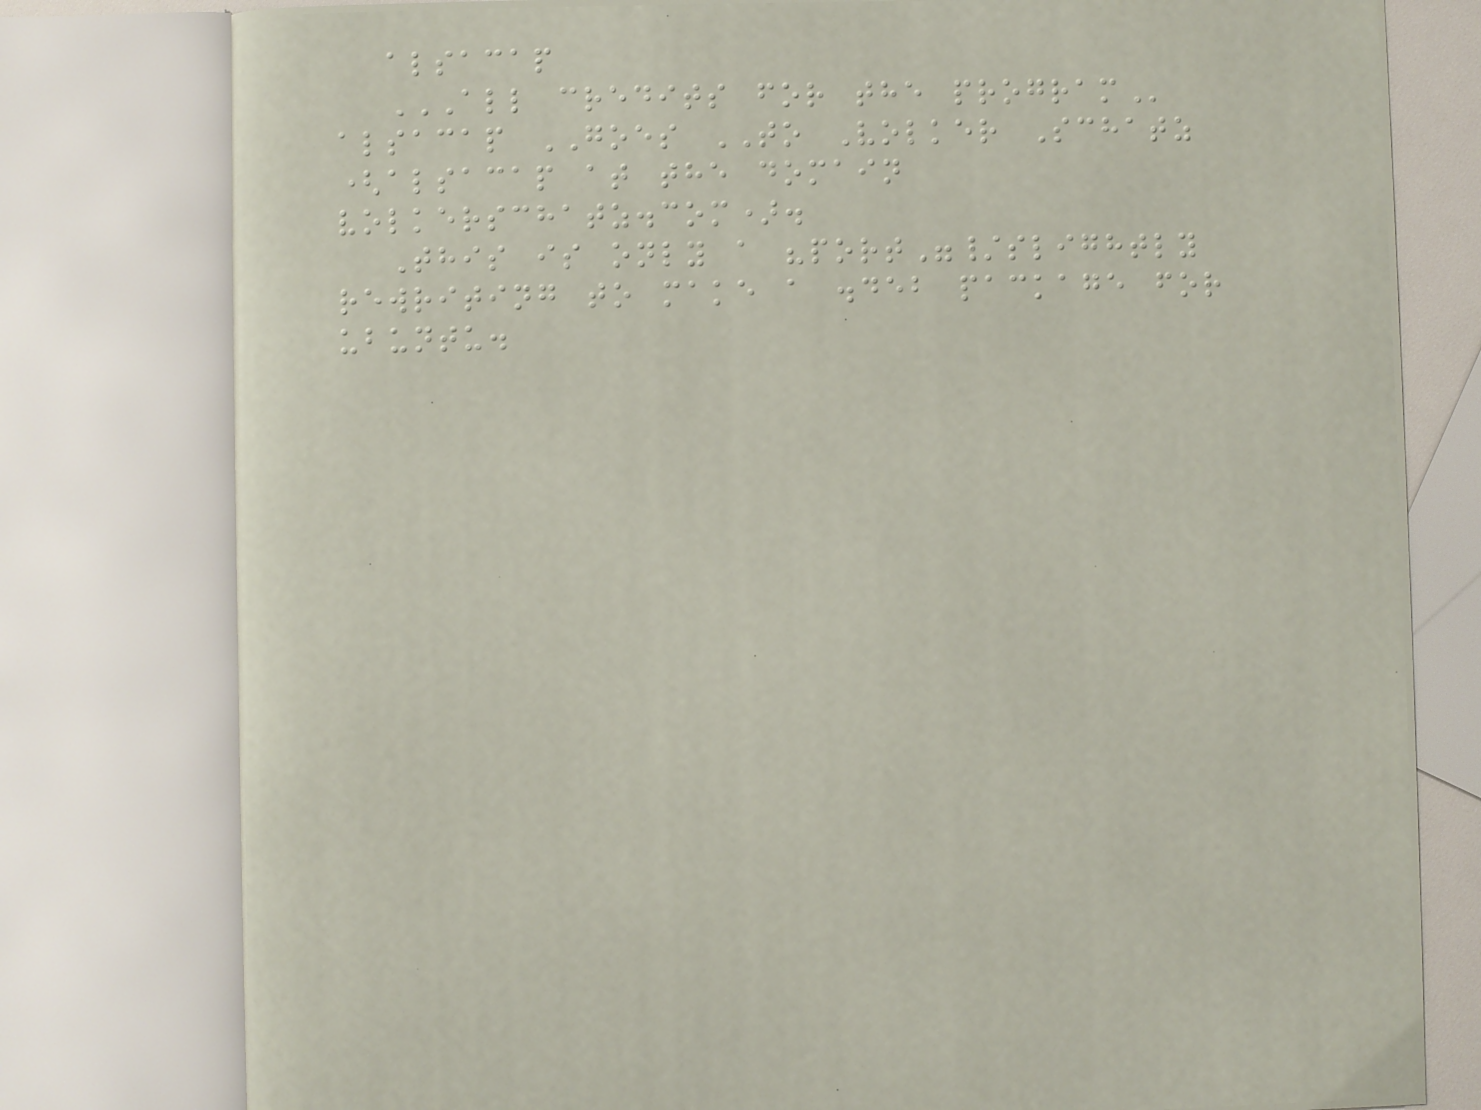alsacap
ALL CREDITS FOR THE PROGRAM
alsacap GOES TO Volker Schatz
(alsacap at the domain
volkerschatz.com).
This is only a "port"/slightly
rewriting to make a .deb package for
ubuntu.
